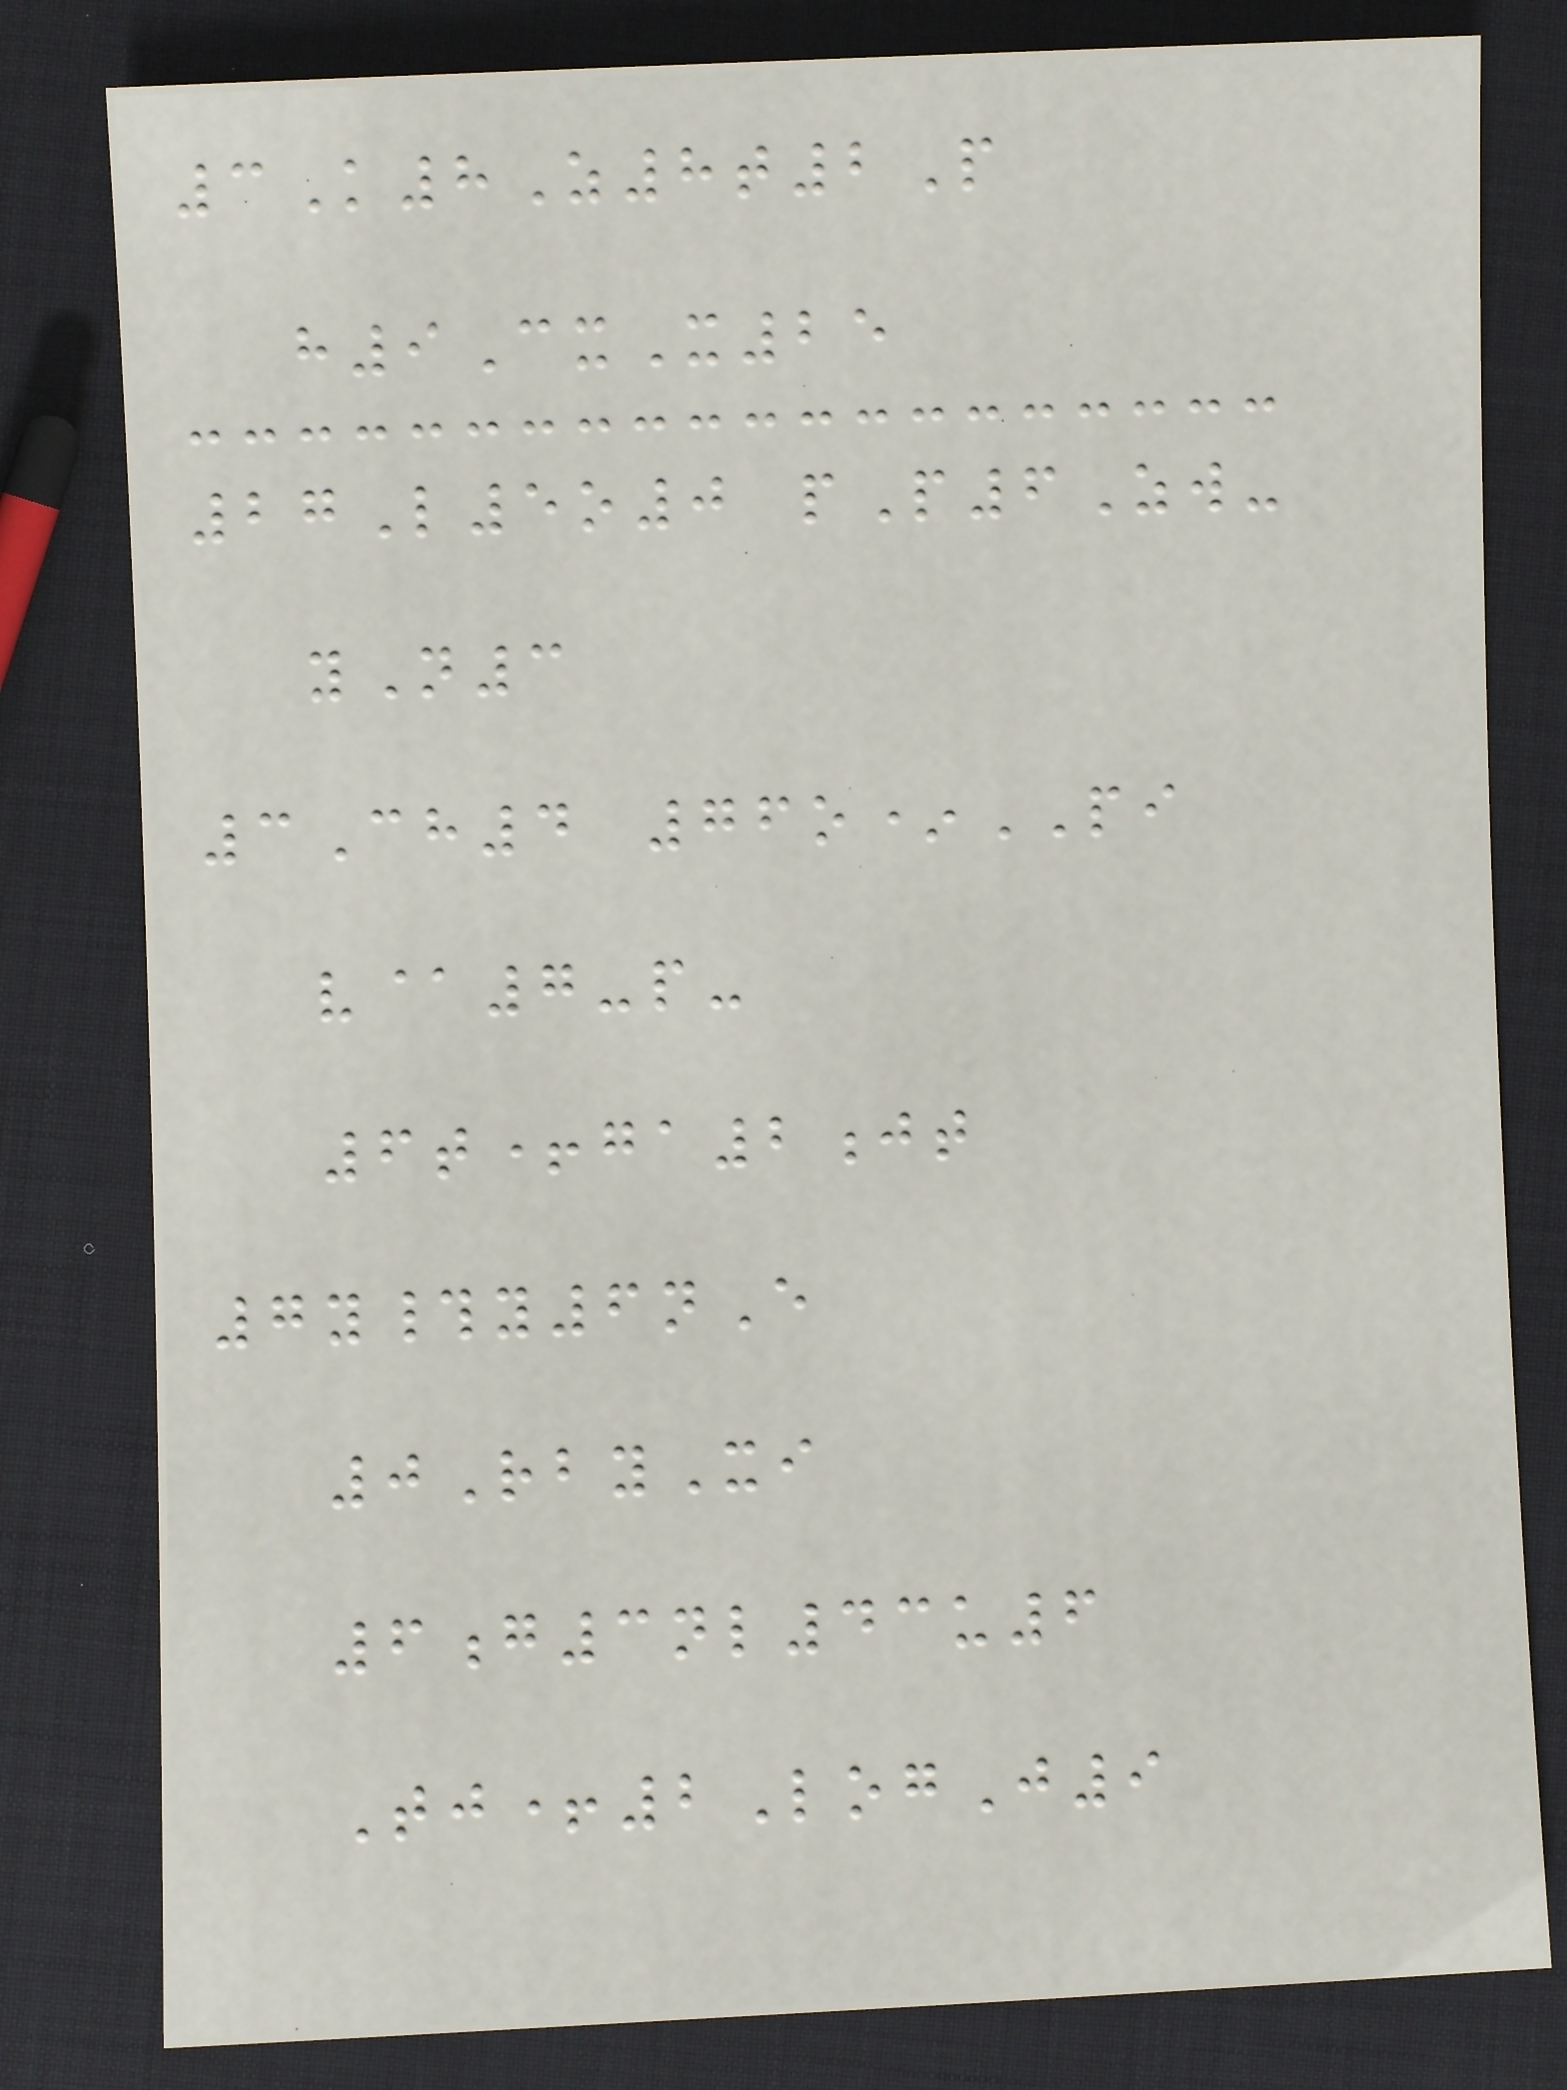3K8Z8t2P
h9CxX25
27L5o0 pP6Zw-
yN3
3Ch4 76o*PI
v@7-p-
6t+ga2jt
7y#y6nE
0RbyXi
6g3nl43u6
Tj+2LogJ9
